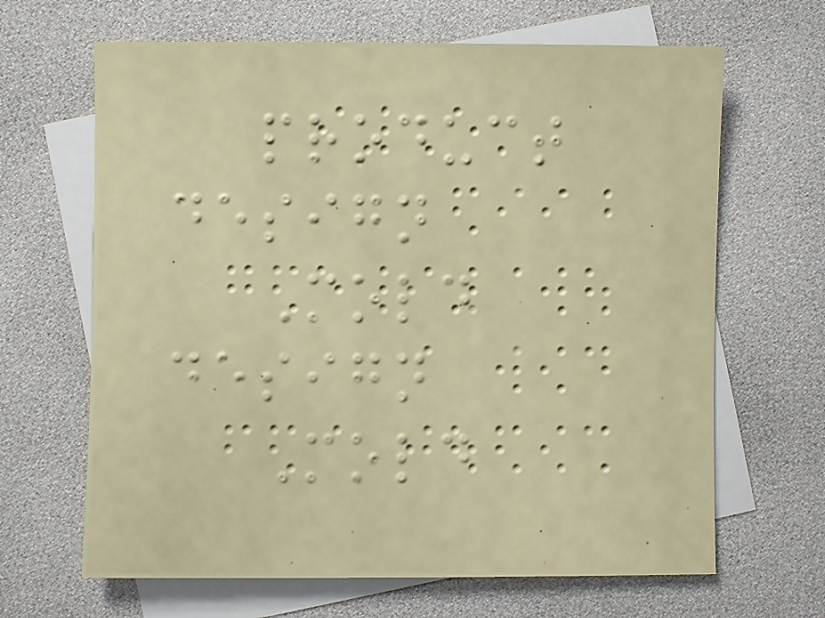product
design
Mold
design
Mold
